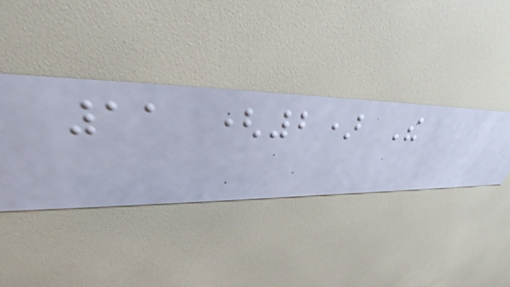11 (2) The
